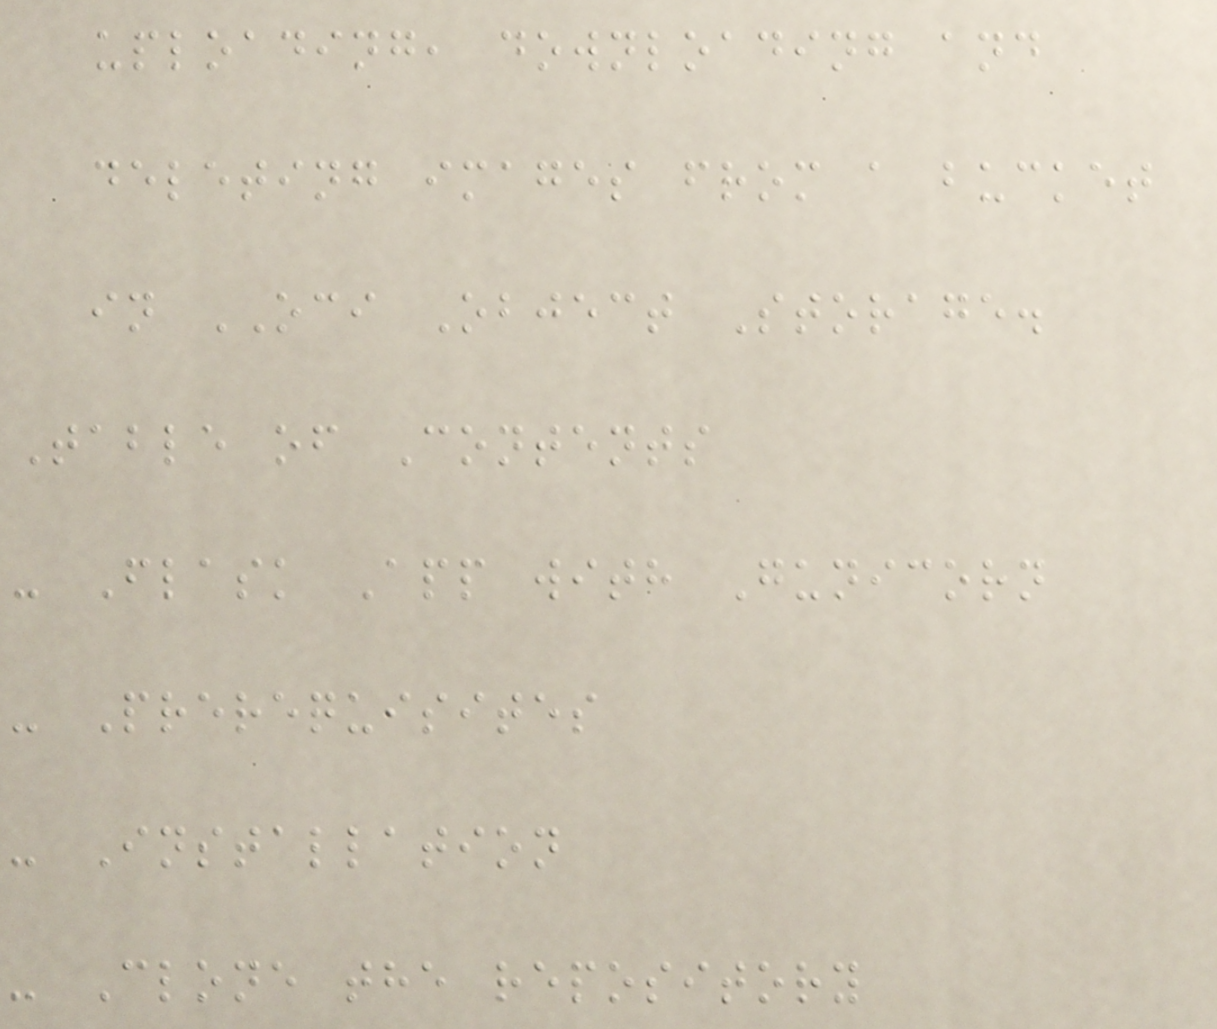uploading, downloading and
deleting images from a bucket
in OCI Object Storage.
Table of Contents
- Flask App with Gunicorn
- Prerequisites
- Installation
- Clone the repository
